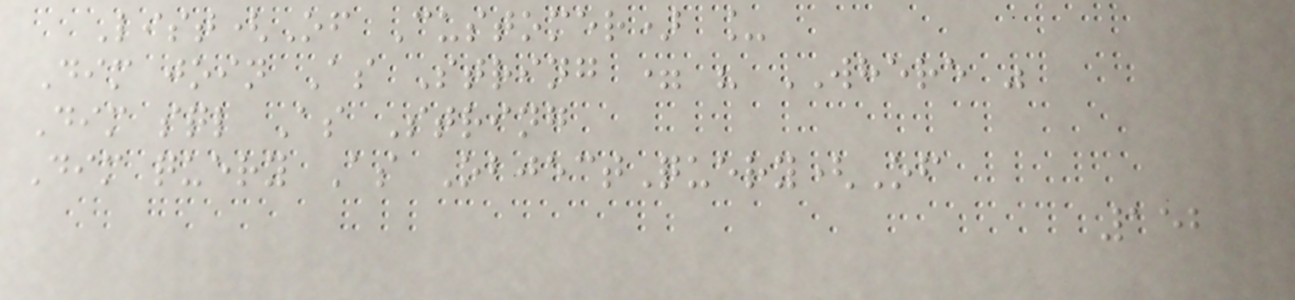List(Of Customer) _
Dim join As String = " WHERE "
Dim sql As String
Dim query As ObjectQuery(Of
152
